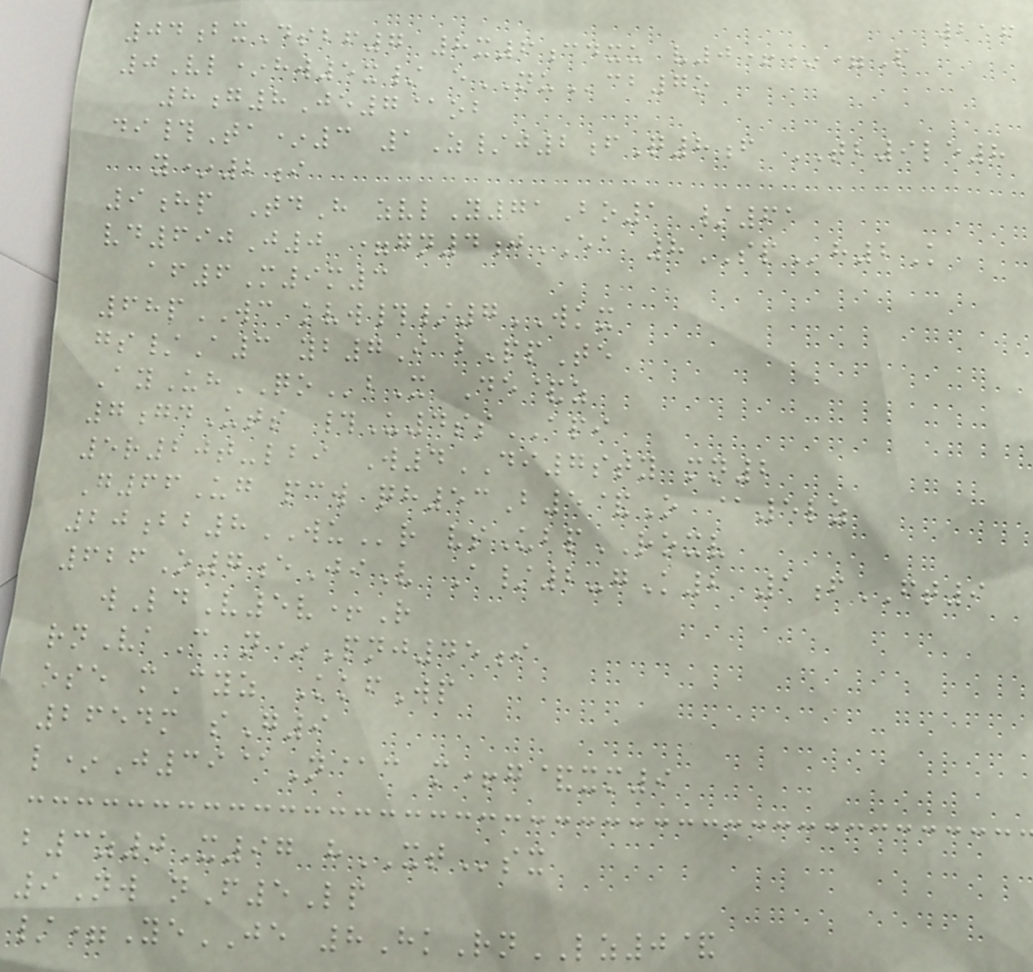216
04bxDsbf7 8x6cdxu v0+*=P
0Vl*hw5x/ eNUcb7o
8g8Je7@ob
di#Ta*3 1Z/j2fQ8f TB9le8
y*2i
9hp TdH zvlY71Bo1 /61
vd690J0 =gn4jEA 8SPh2K
af6M9m3
68pWC kvw#/7WKX
gs/A3 yb7I bPpTe
AyUhQObX De&z
7gdUts #U4ssAPI
5r20t-lbi W4DI7sty mn2
G66Ug pcw qh53B5&O @5lz
20bb8WUr vsUbpROXV
626O7eJiV A/2-gK2 1fFT9
wLdV5v+R
rnVaC n*Pnj45i
ose mCyz KkfWp
2654m sG9
l*J39@N@c m+g&xm9
b3z0X97 hXTsx
9Nw nF5Lp
/=YeJE 8HkRnLZ0&
